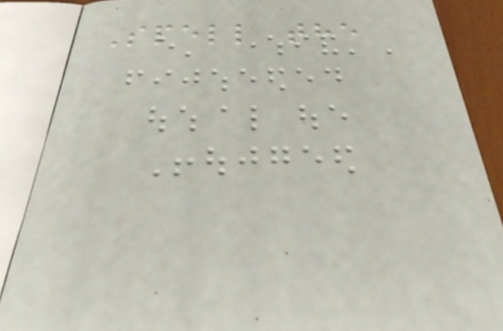Spell the
